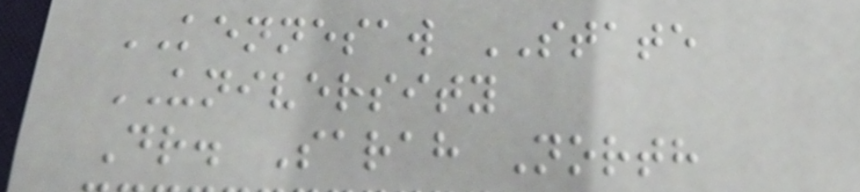KENNESAW STATE
UNIVERSITY
Dr. Sarah North
